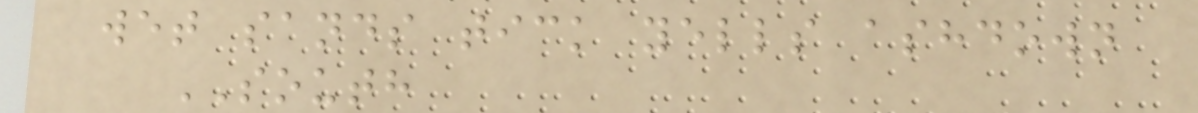wet sands tick yells ashdown
SOUTH
